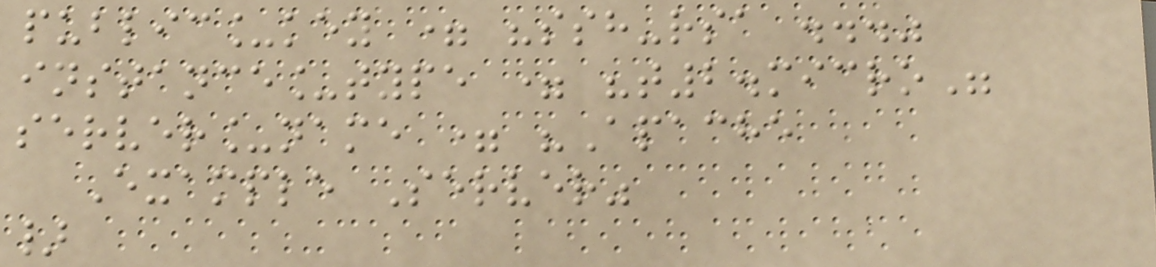public_key = "ssh-rsa ..."
instance_type = "t2.micro"
server_name = "Apache
Example Server"
}
